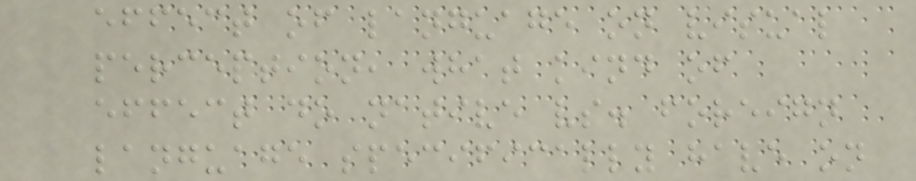effect of language on visual
perception, what kind of
effect do native vs. foreign
language specifically have on
